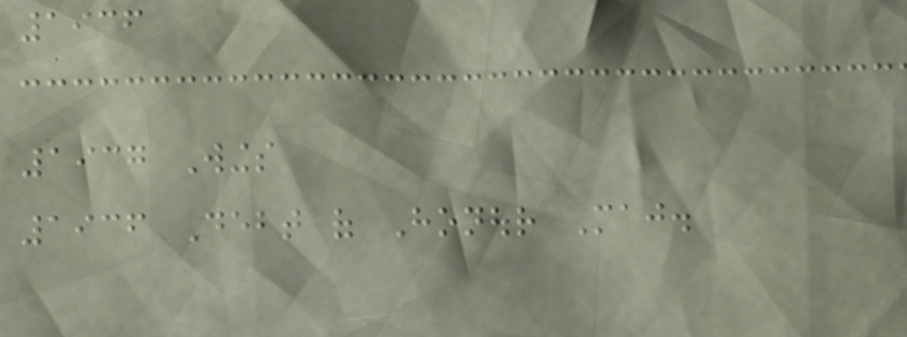1936
1937 Wings
1936 Debt of Honour Maj.
